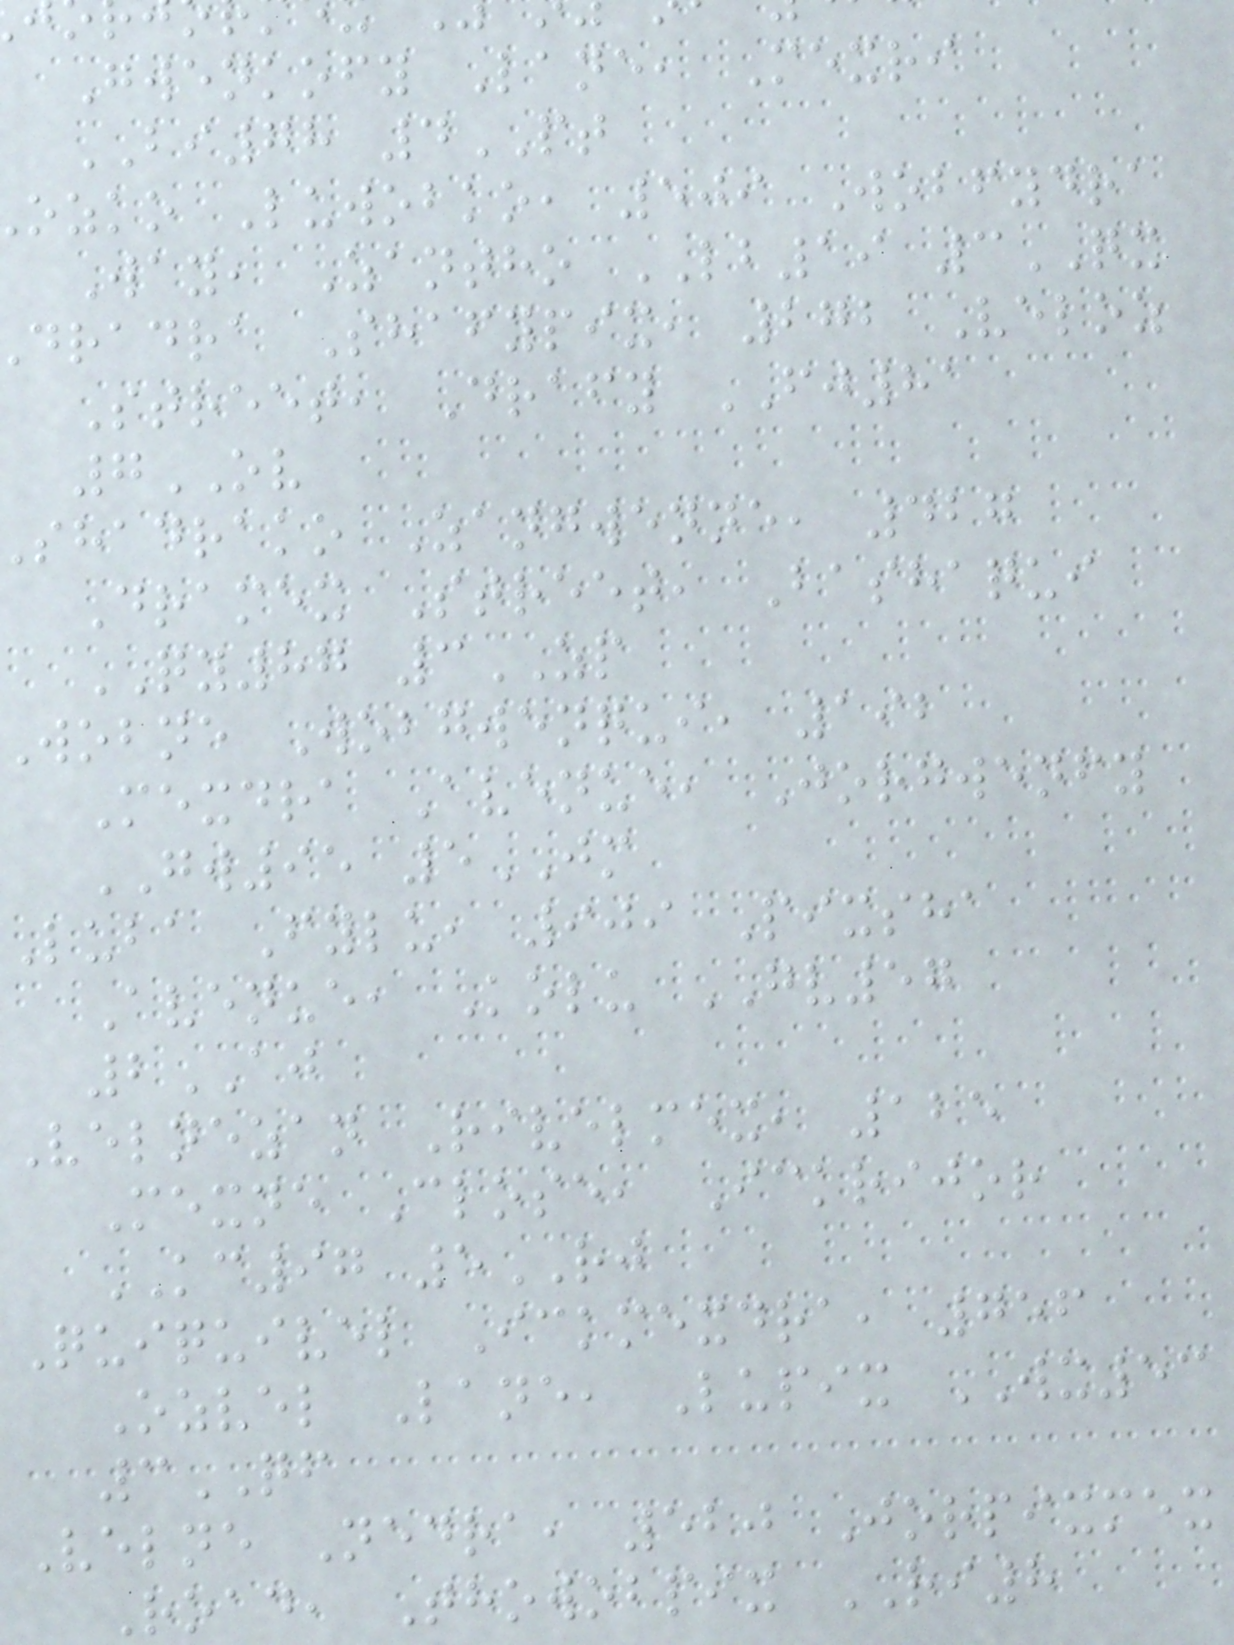Gwenkofy Lane, Mexri
BI78 4PT
ozko Luwobko, 509 Wobfydra
Way, Zantho LB19 3QX
dradra Shafypix, 272 Veloz
Street, Drafy FJ81
7OV
shadrako Zangwenne, 427
Dramex Street, Bashaqui
QY87 3ZP
wobne Wobgwenqui, 192
Mexdra Avenue, Jorgwenfy
GW95 5JM
Luba Fylu, 909 Pixsha
Avenue, Kolu GV57
2AJ
Velnezan Rivelmex, 125
Mexne Close, Ickrijor
KC97 5RJ
Quiquivel Ickmexdra, 756
Ozvel Lane, Lupix WX53
3QF
Velne Nedra, 520 Jorpixmex
Road, Thowobpix RI8
